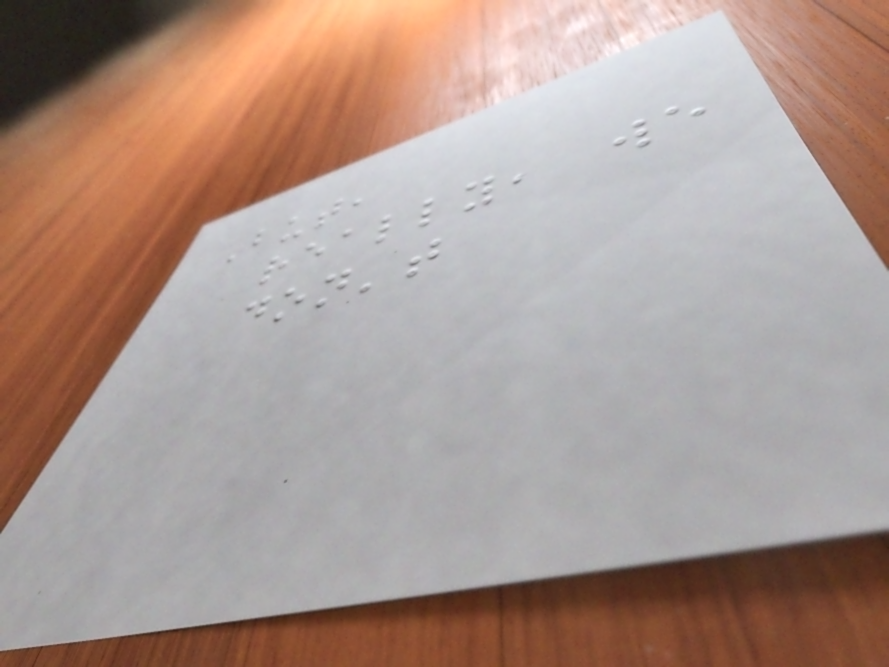But,
really, we
don't
